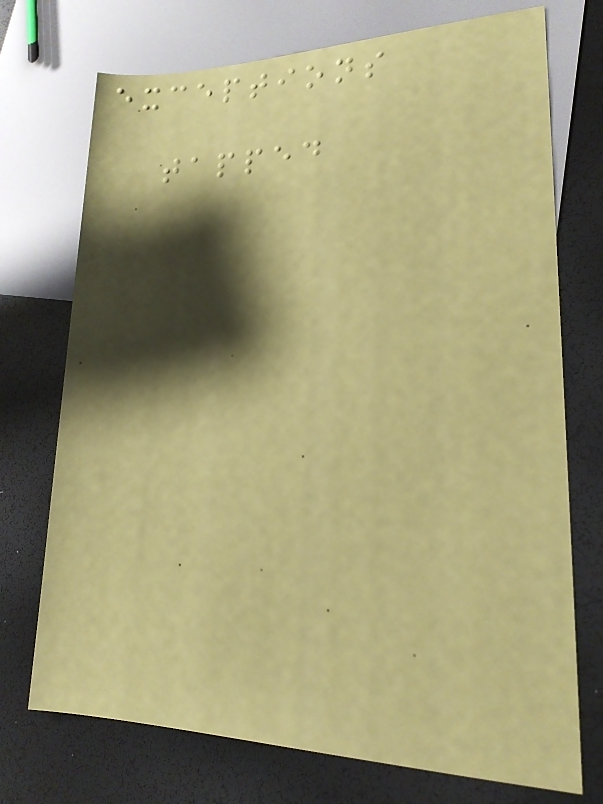exceptions
tapped
